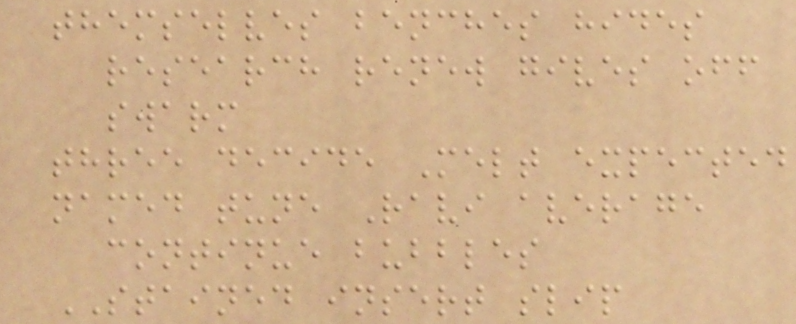themselves benches hides
research renew gives off
swarm
three decide Melt expected
named tune Ravi average
continue bubbles
STAINED insert slip
